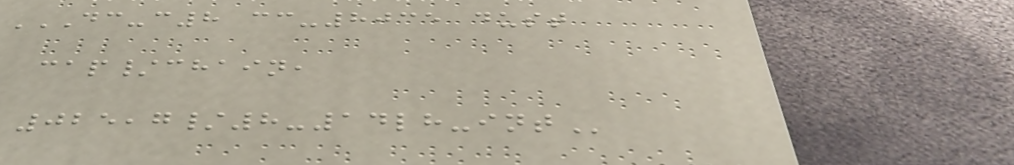DC-C8 CC-8035 DUST
CAP/CHAIN,
025,7/8-14LH-INT
